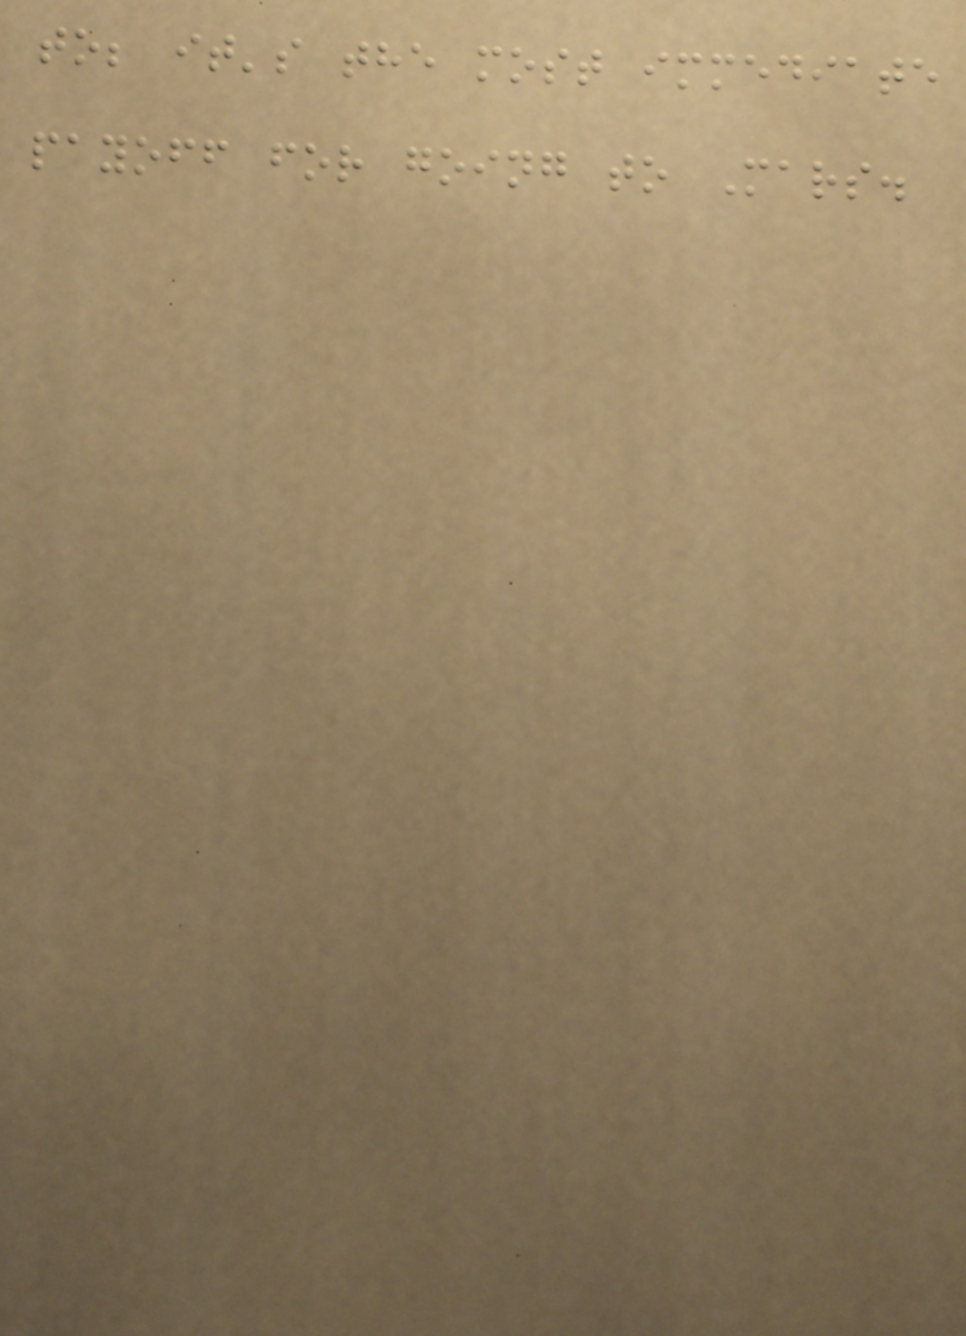to; it's the most immediate
payoff for going to Mars.
